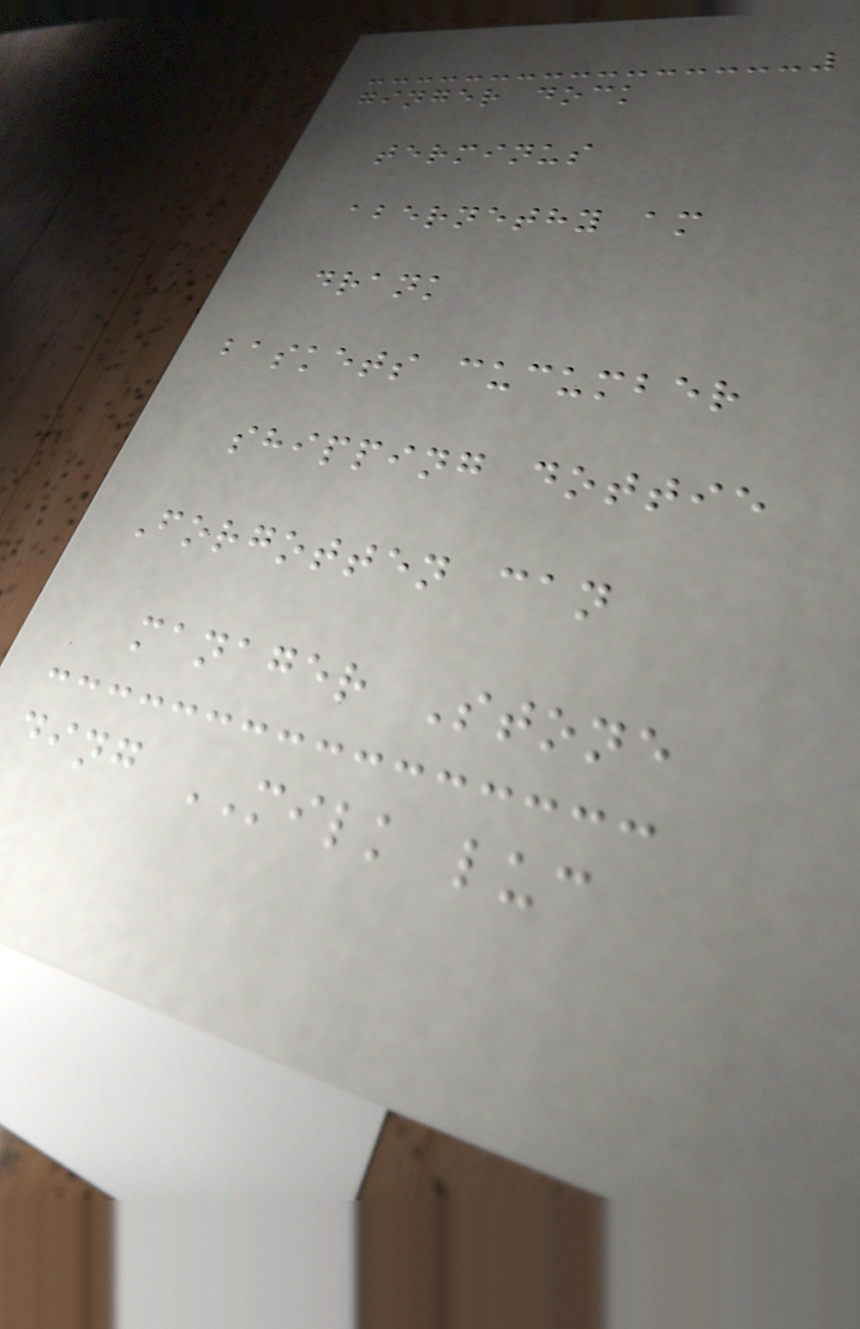ginger dock
terminus
abernethy am
drank
baskets cucumber
shipping dottie
Forgotten can
manager Stone
ding MILK luc
